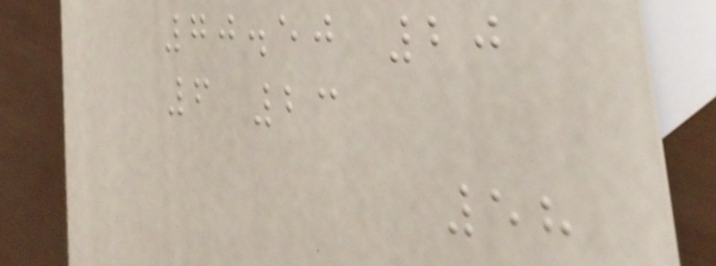70.50 20
6 23
58
